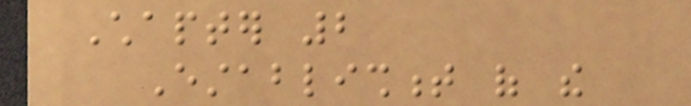Chapter 2
Establishment of the
